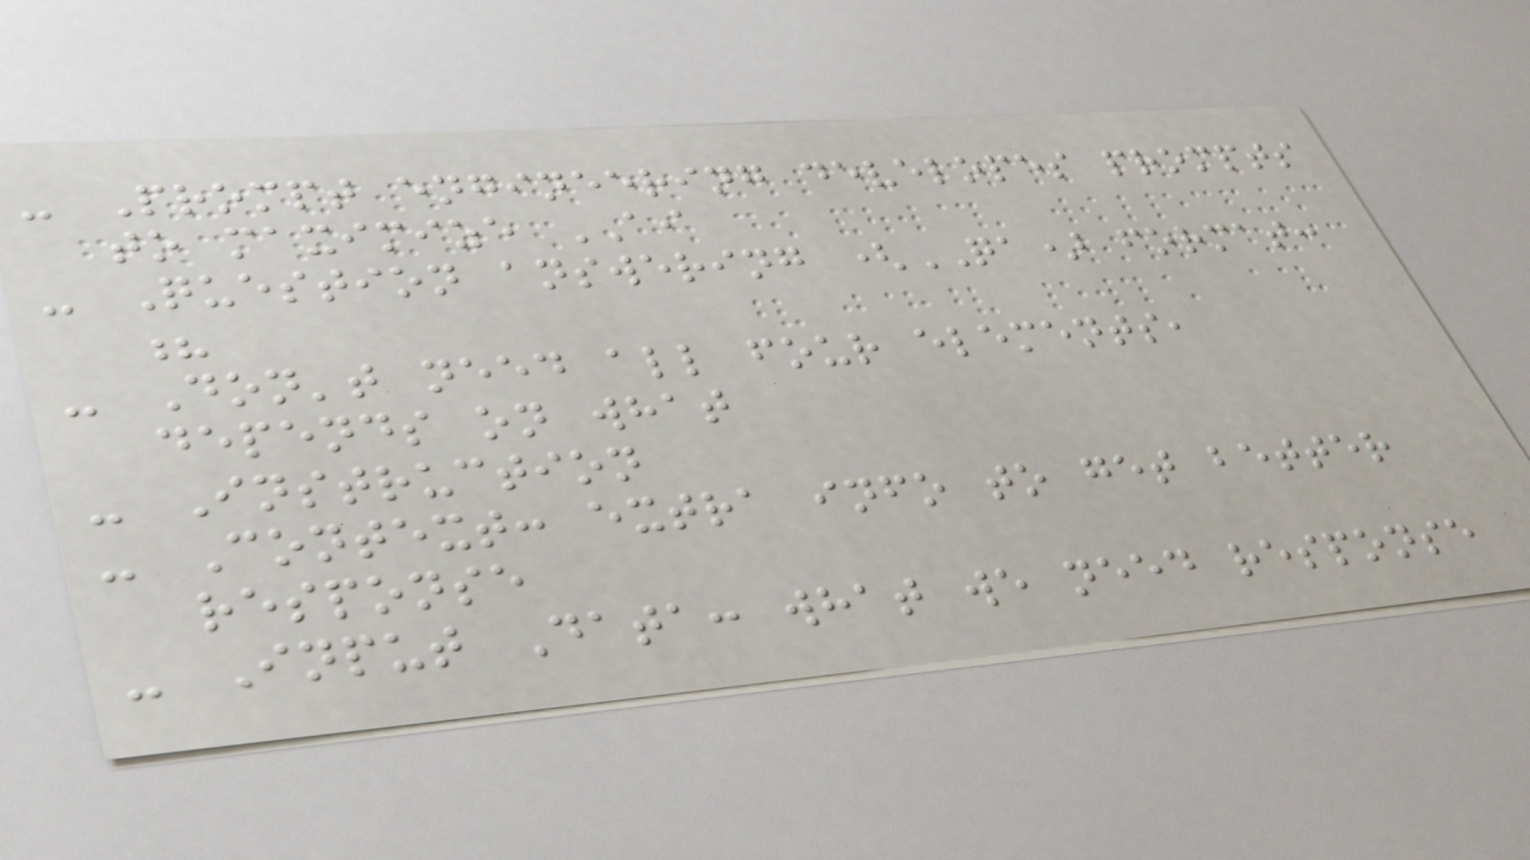- Prompt engineering developes prompts
to maximize AI
- Question answering (QA) format:
?
- Don't need all four elements,
depends on what
- Instruction
- Context: extra info to get better
response
- Input Data: what we need response
